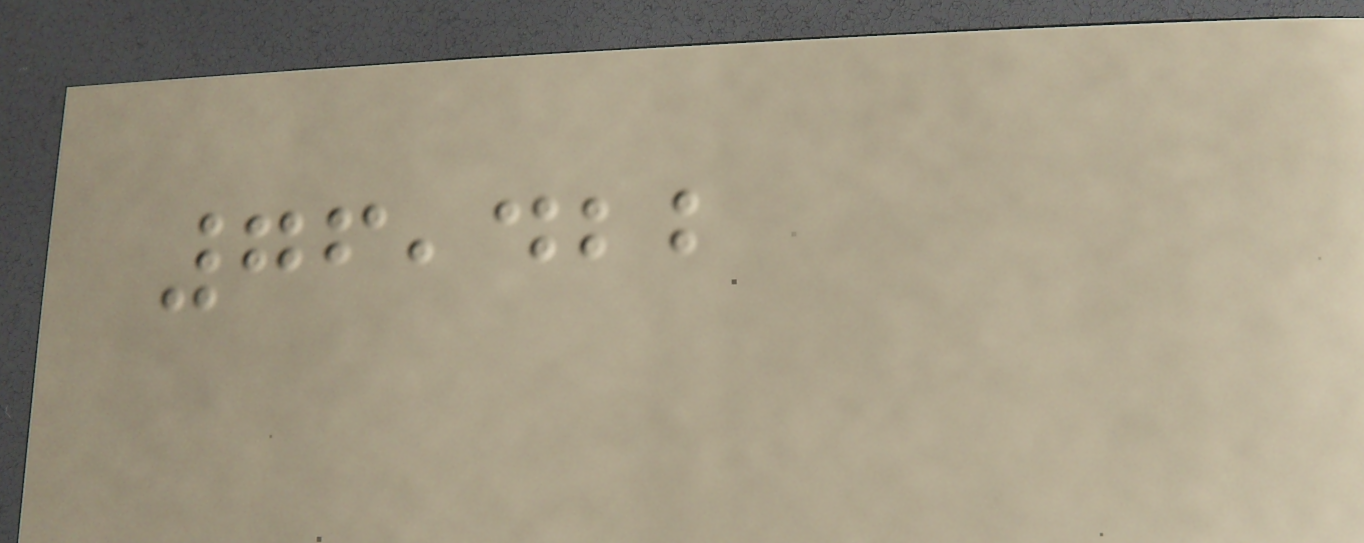76,422
